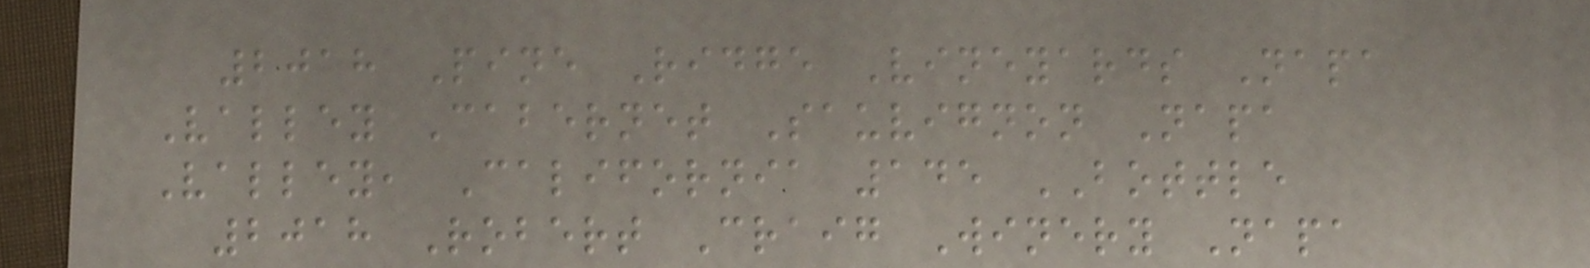2018 Pine Ridge Vineyards Napa
Valley Cabernet Sauvignon Napa
Valley, California 145 BOTTLE
2018 Robert Craig Winery Napa
